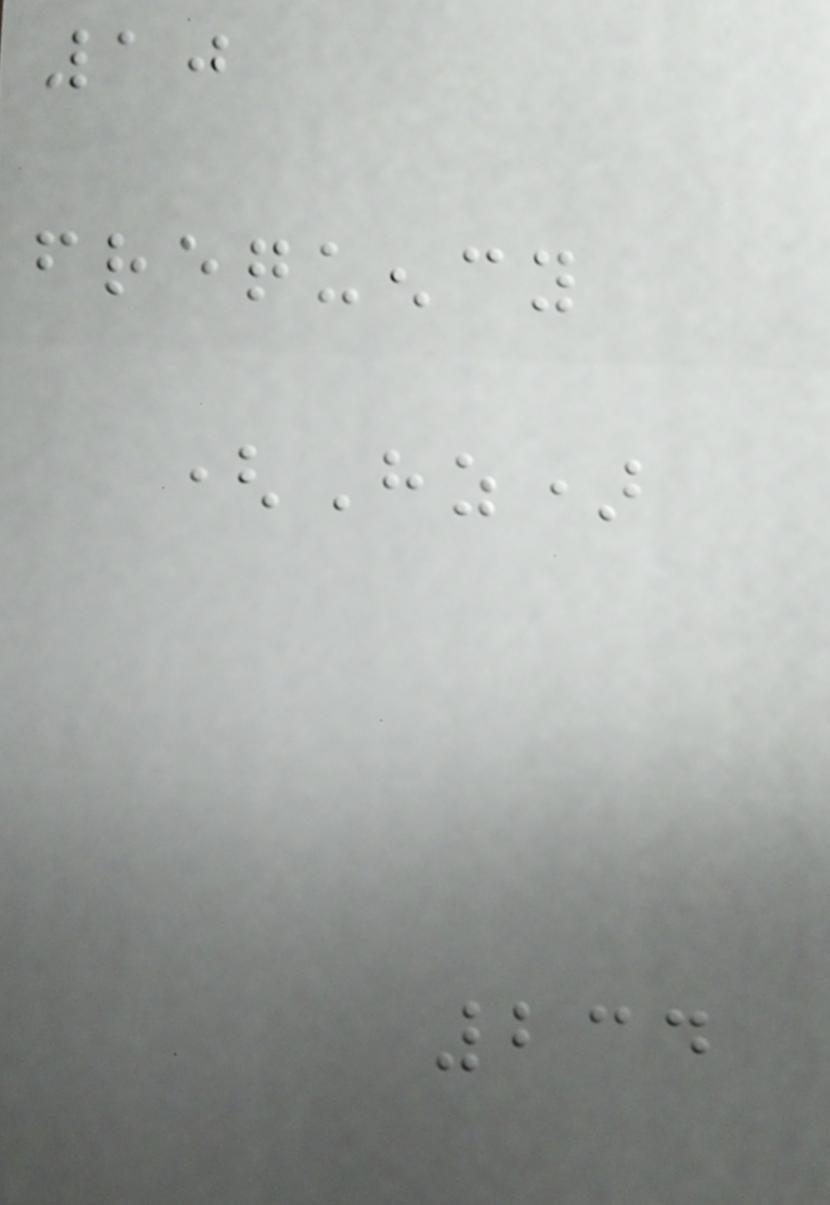10
frequency
(Hz)
234
